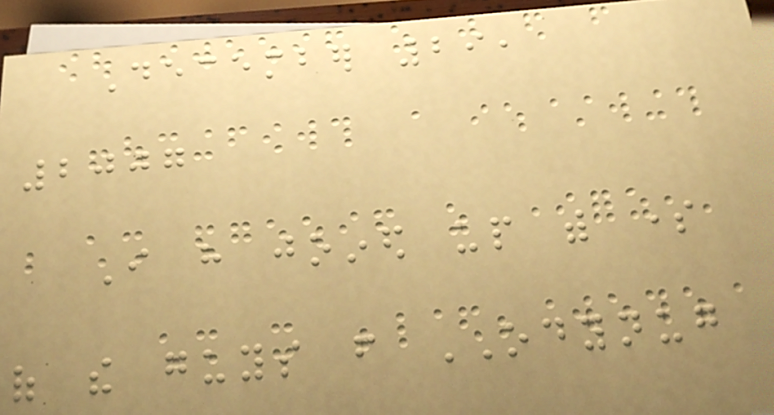December 29,
2007
I have joined up with some
of the guys from ODYNUG
